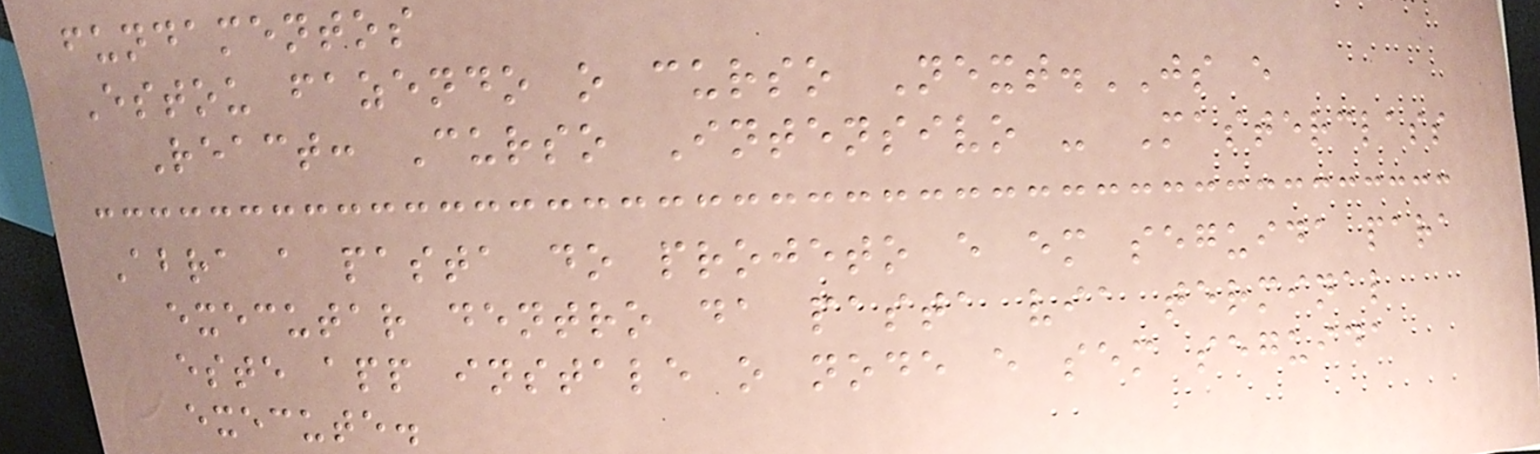fundamentos
Estou fazendo o curso Next.JS e
React: Curso Intensivo - Masterclass
Abra a pasta do projeto e em seguida para
executar dentro da pasta via terminal
este app instale o node e sem seguida
execute.
